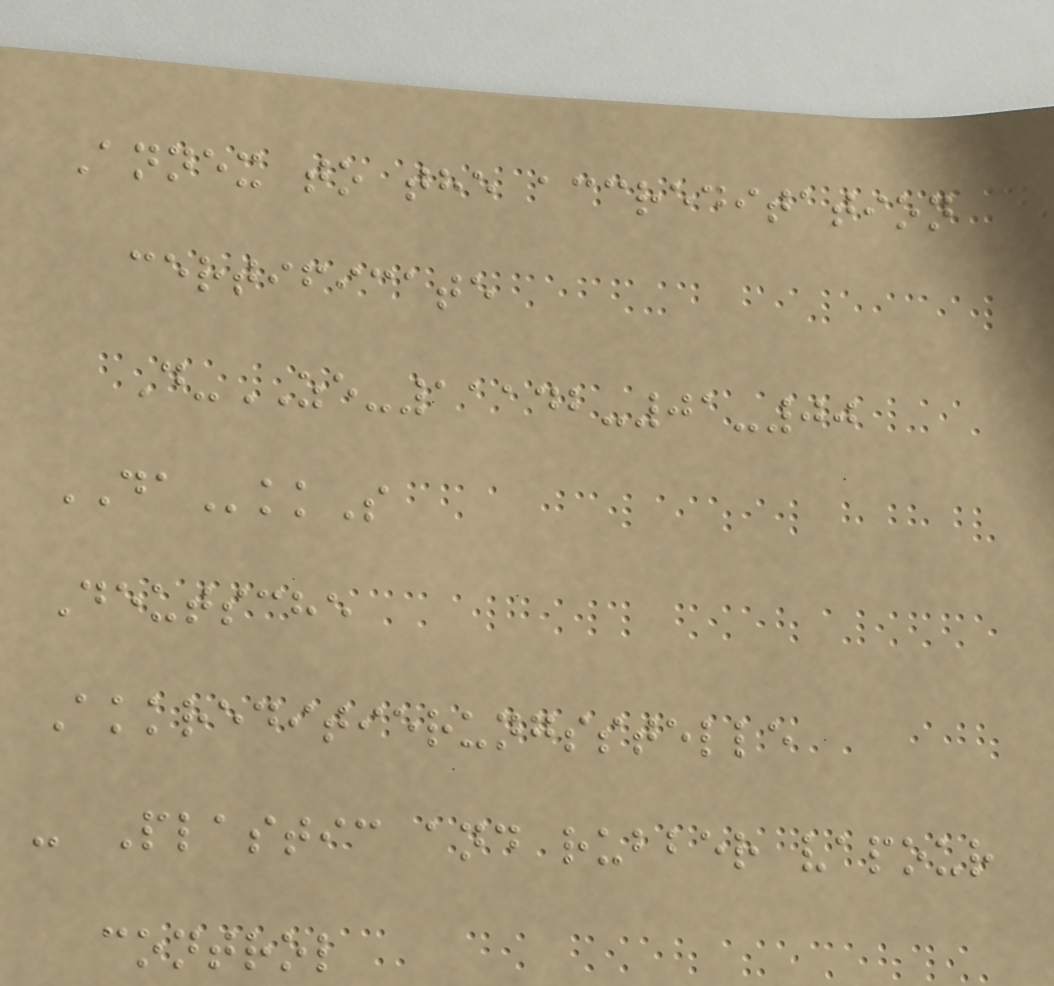Annex to the accreditation
certificate
D-ZE-11142-01-00
DAkkS
Deutsche
Akkreditierungsstelle
- Plastic and rubber vapour
control
